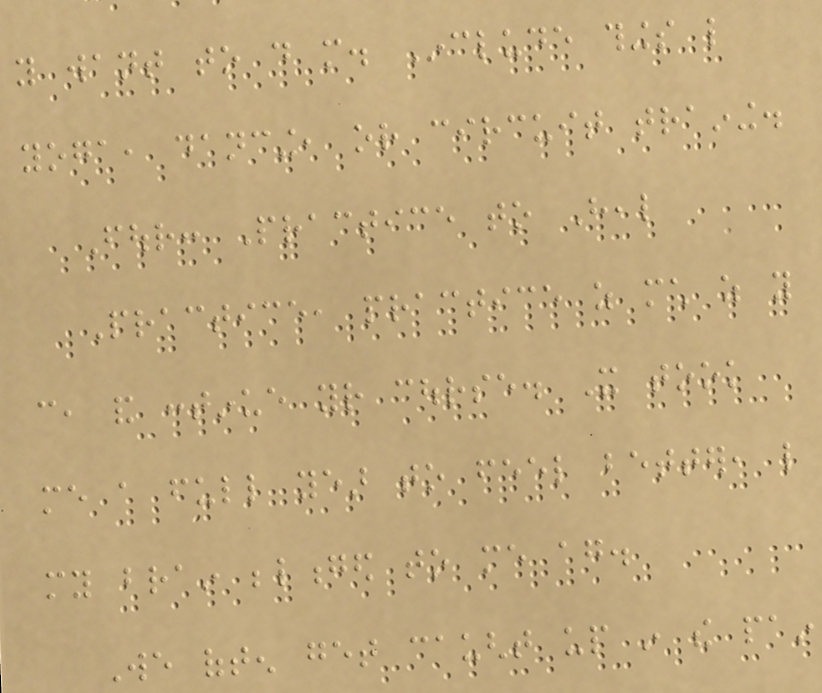you want to do more. Include things like
yoga, dancing, or circuit training.
Four: Practice to Heal
Practice, practice as much as you
can, and continue your course. It took
me a full year to feel better, like
my brain belonged to me again.
We often get caught up in the pain
